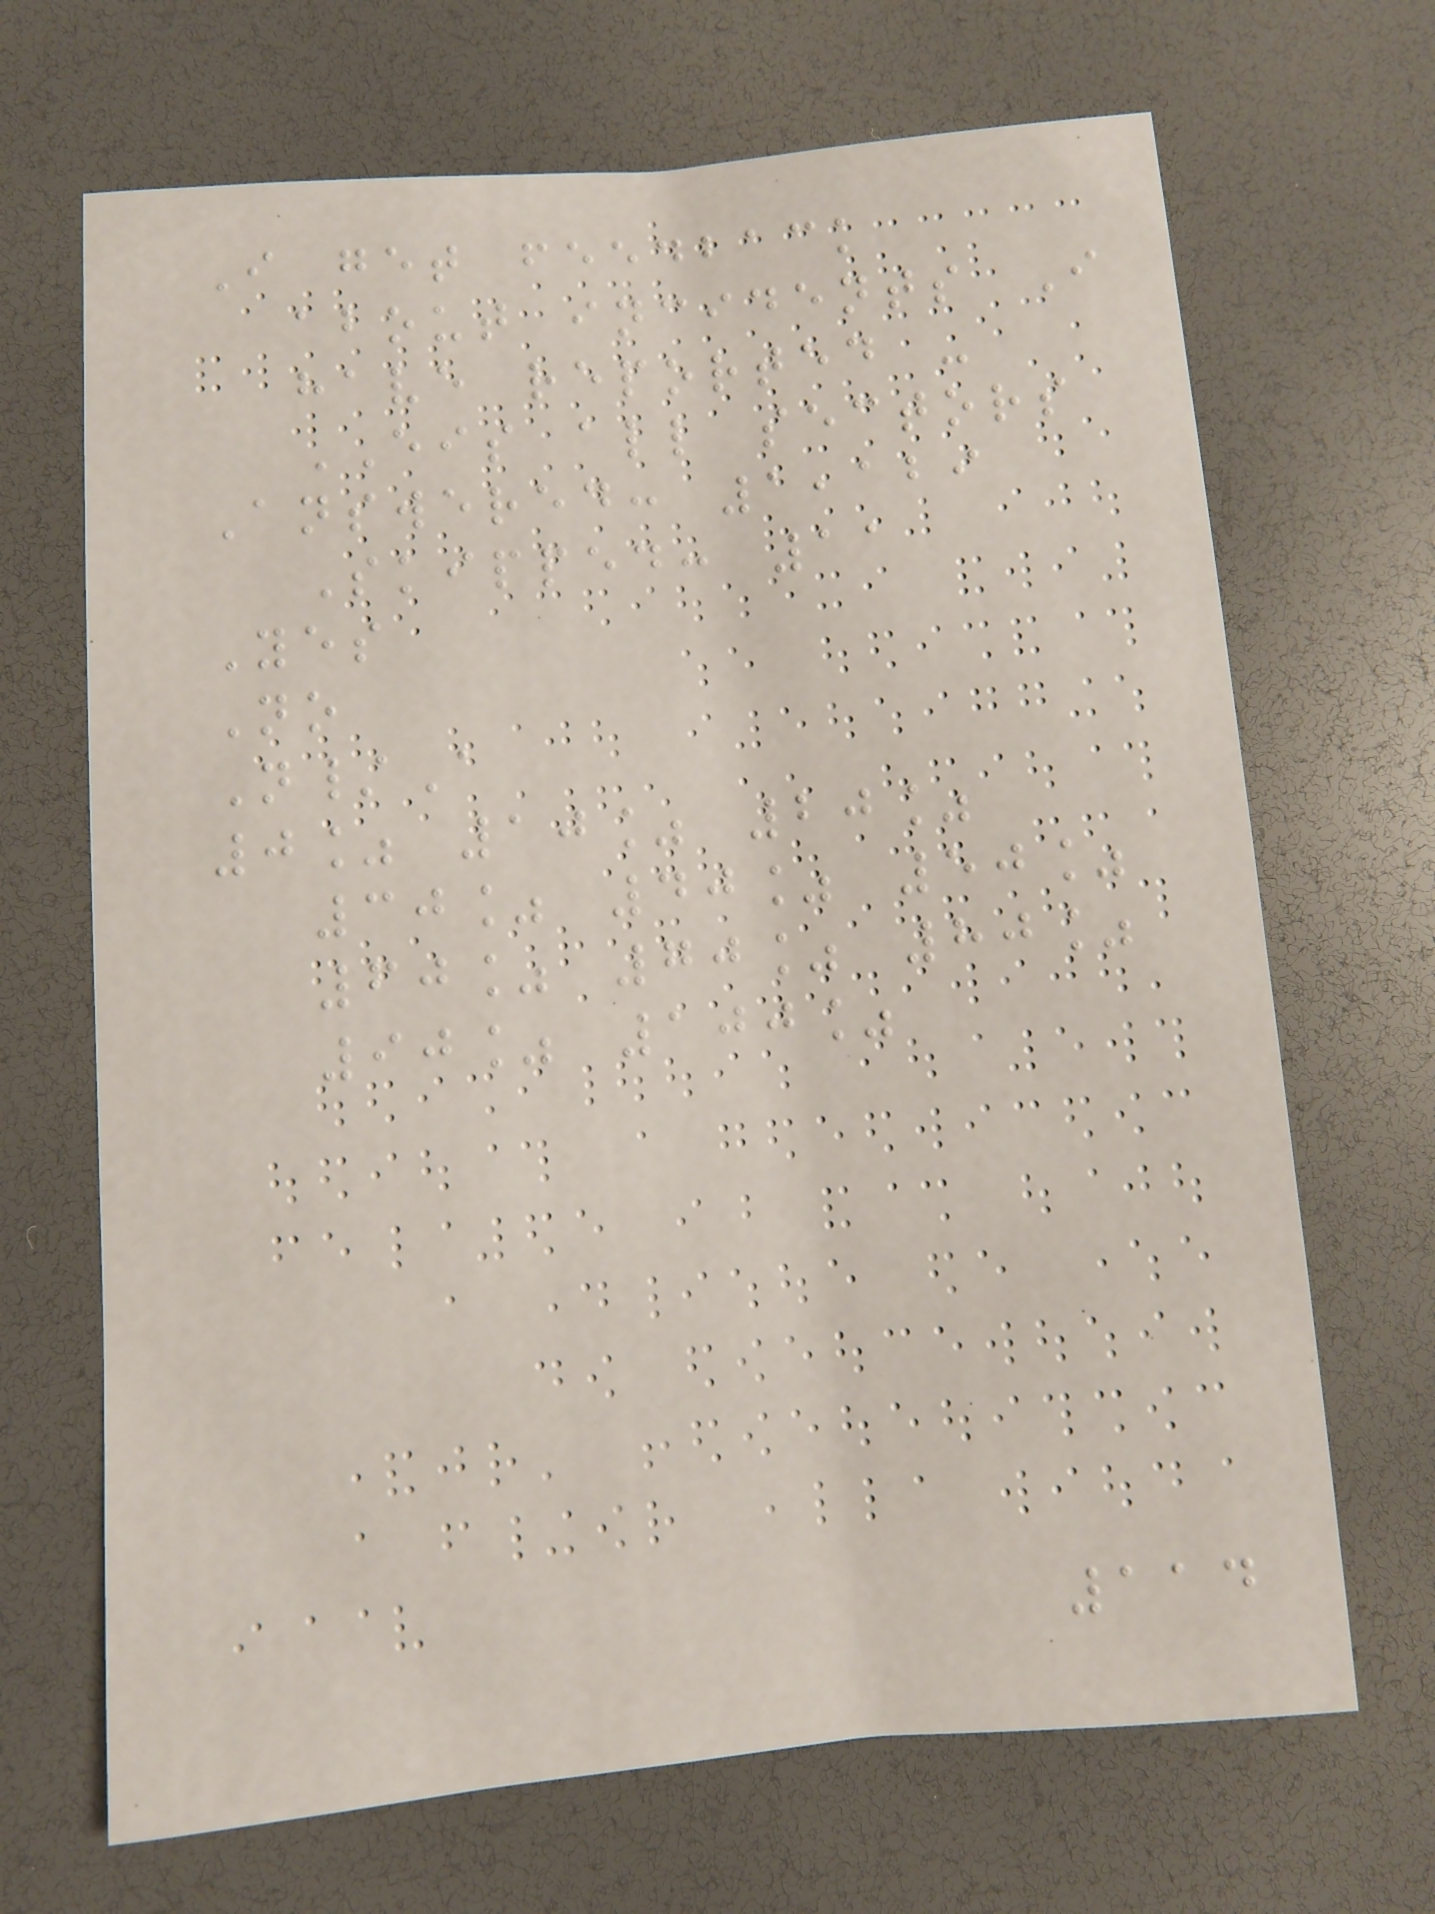I get feedback
about incidents I
have reported -
EIS all sectors
Answered: 1,129
Skipped: 11
Yes
No
N/A
0% 10% 20%
30% 40% 50%
60% 70% 80%
90% 100%
114
